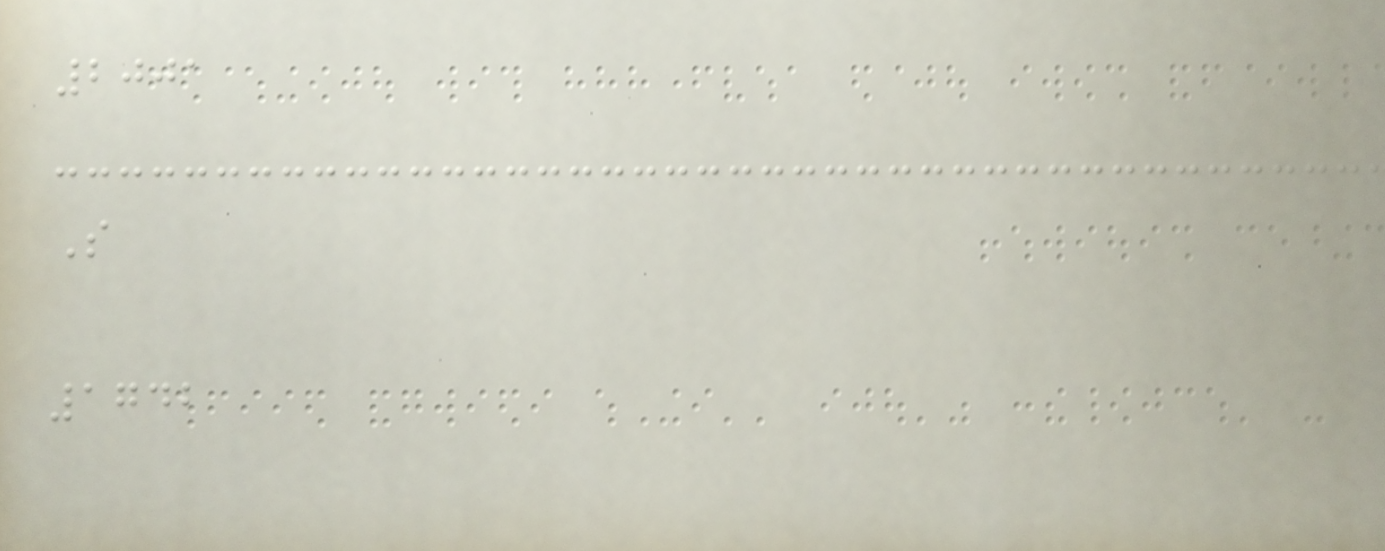2001
S
1742
